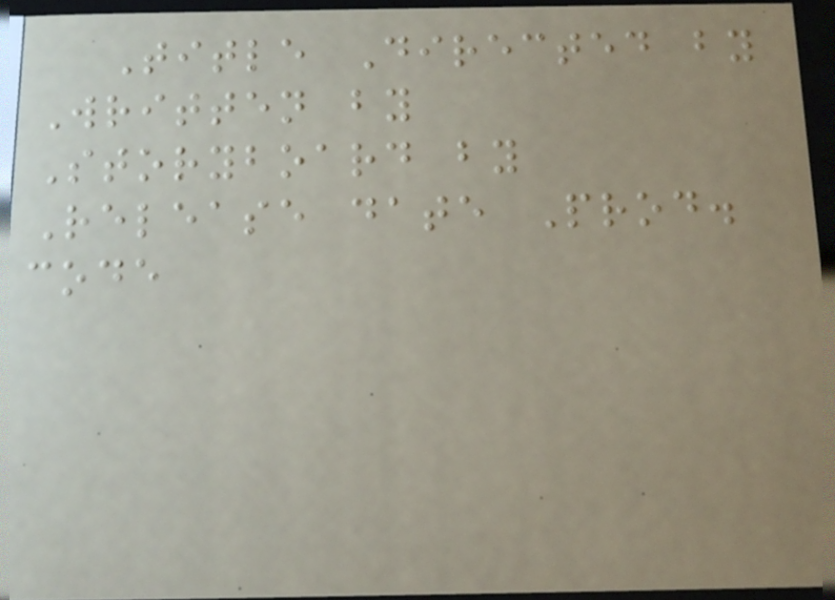Title Directed by
Written by
Storyboard by
Release date Prod.
code
